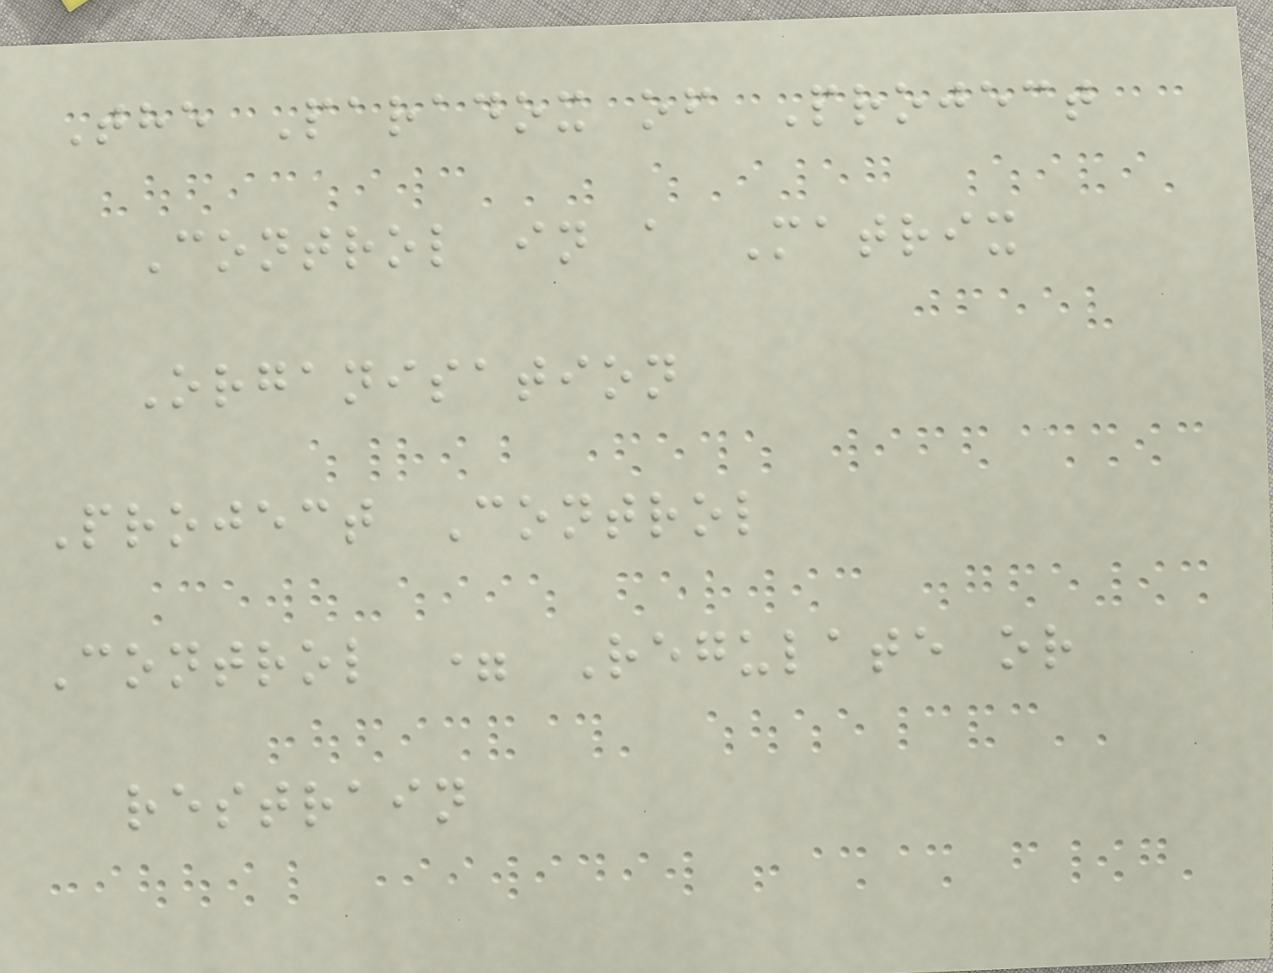The Paradox of Project
Control in a Matrix
Organisation
Project Control
Control = Regulate or
restrain
